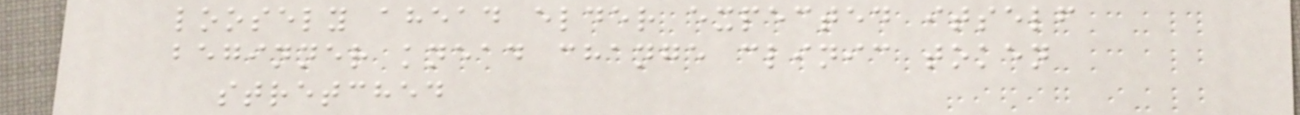loosely ahead elder expected itself
beginner knead change clinic token
stretched
